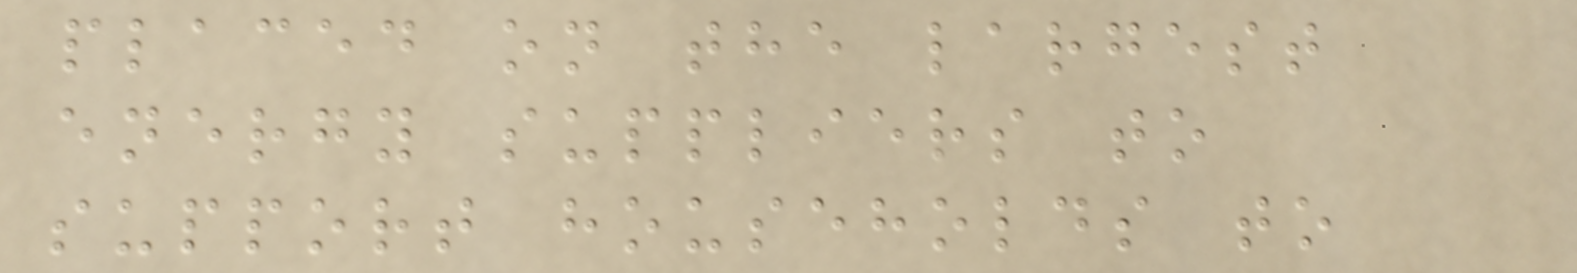placed on the largest
energy suppliers to
support households to
